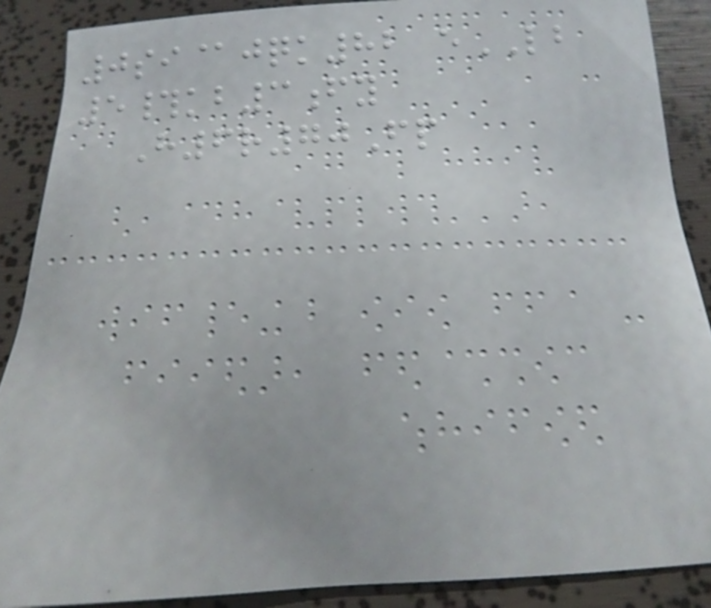0si@jqk82 eLB
5#kb3fy
H6r70Fp
